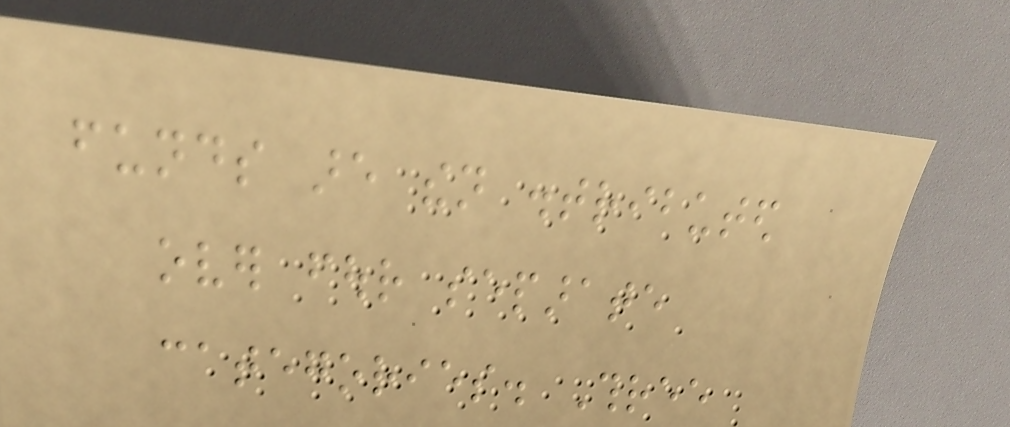funds are then distributed
over four separate
categories. Three
